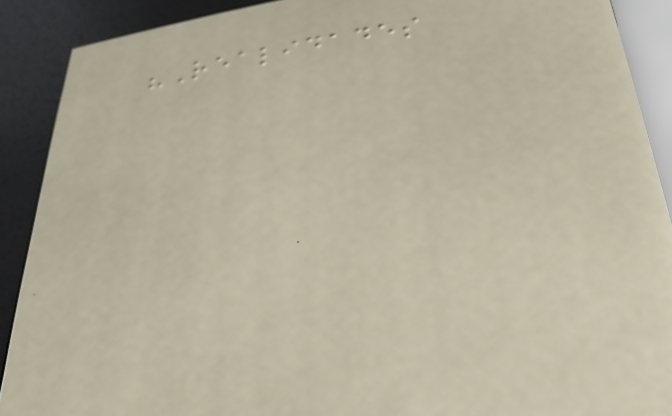"Realidades
